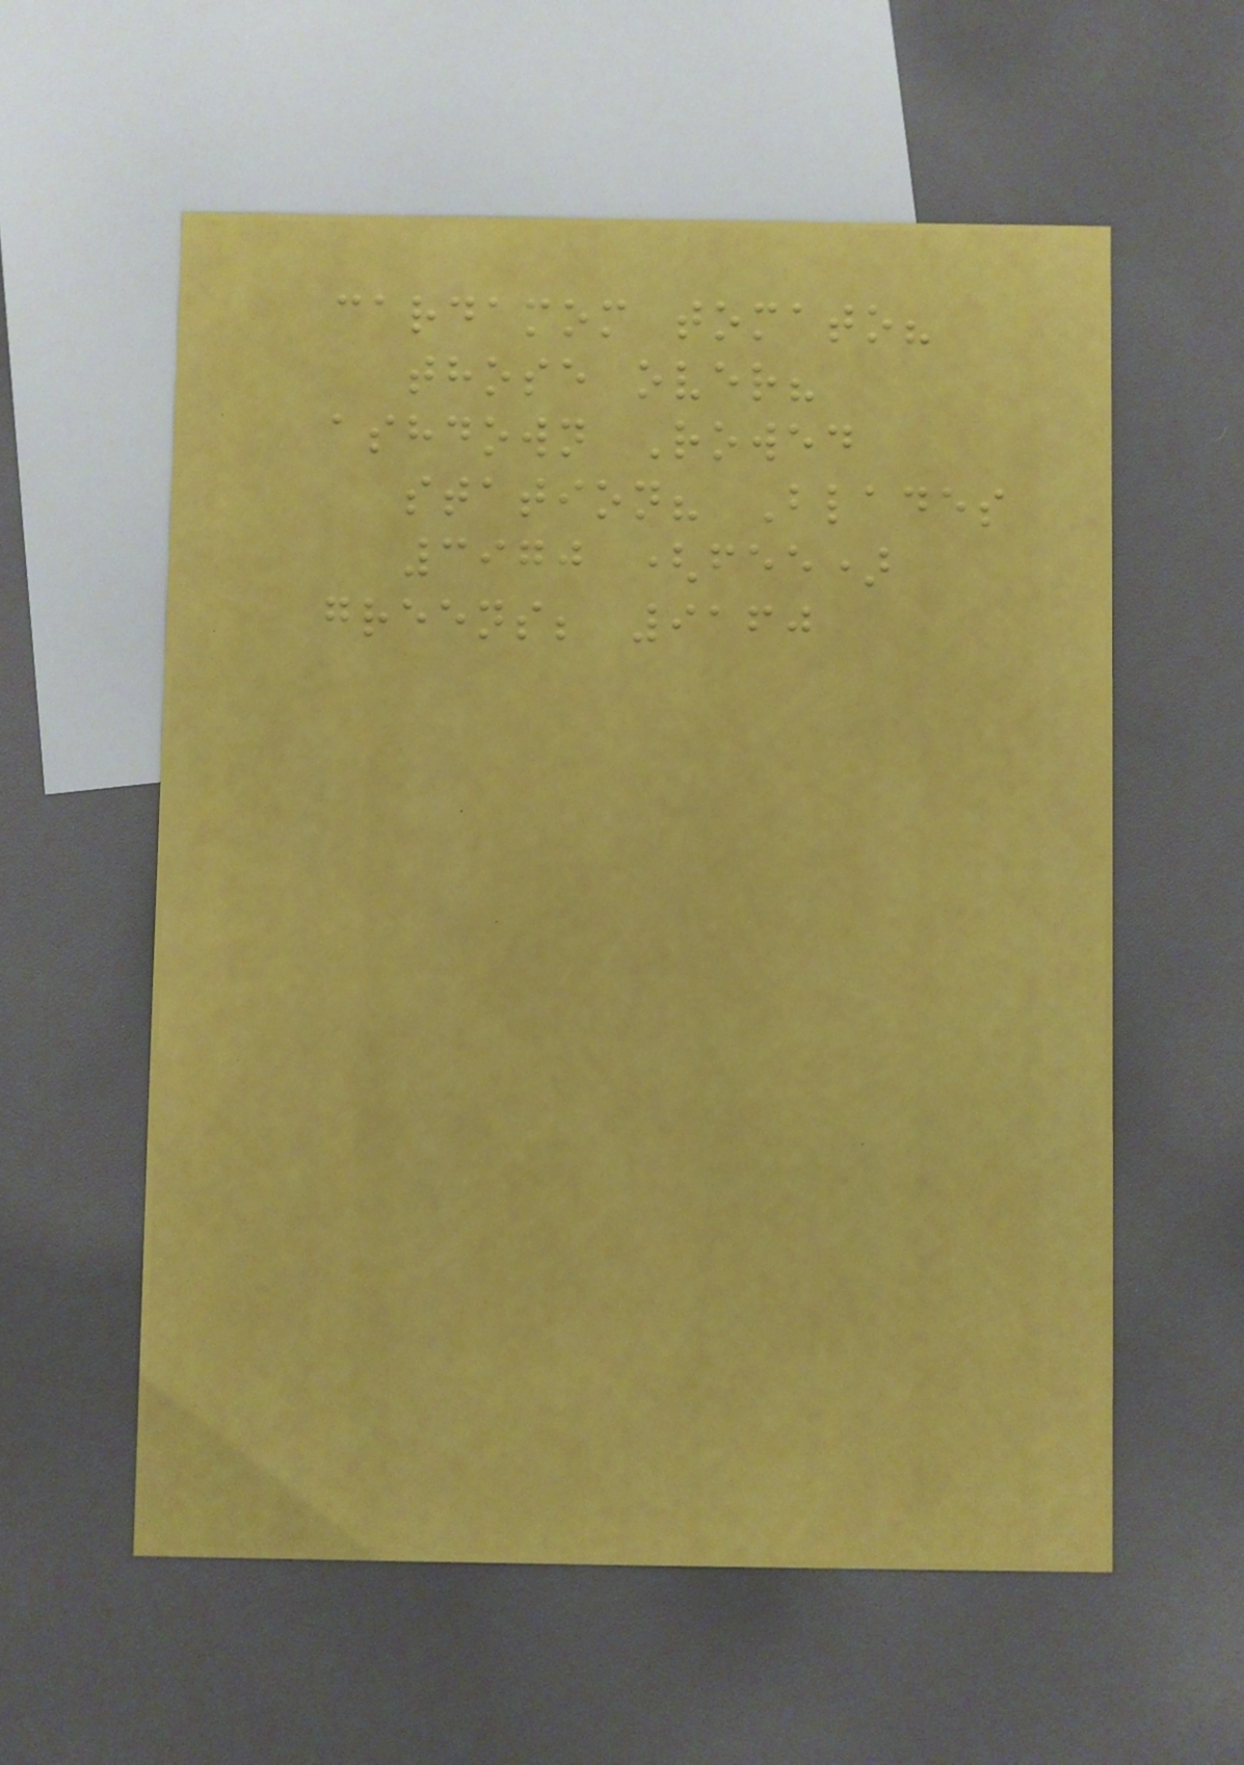cardamom tomato?
those over?
ashdown Rowed
station? Blades
3970 (fee)
greens; 9160
